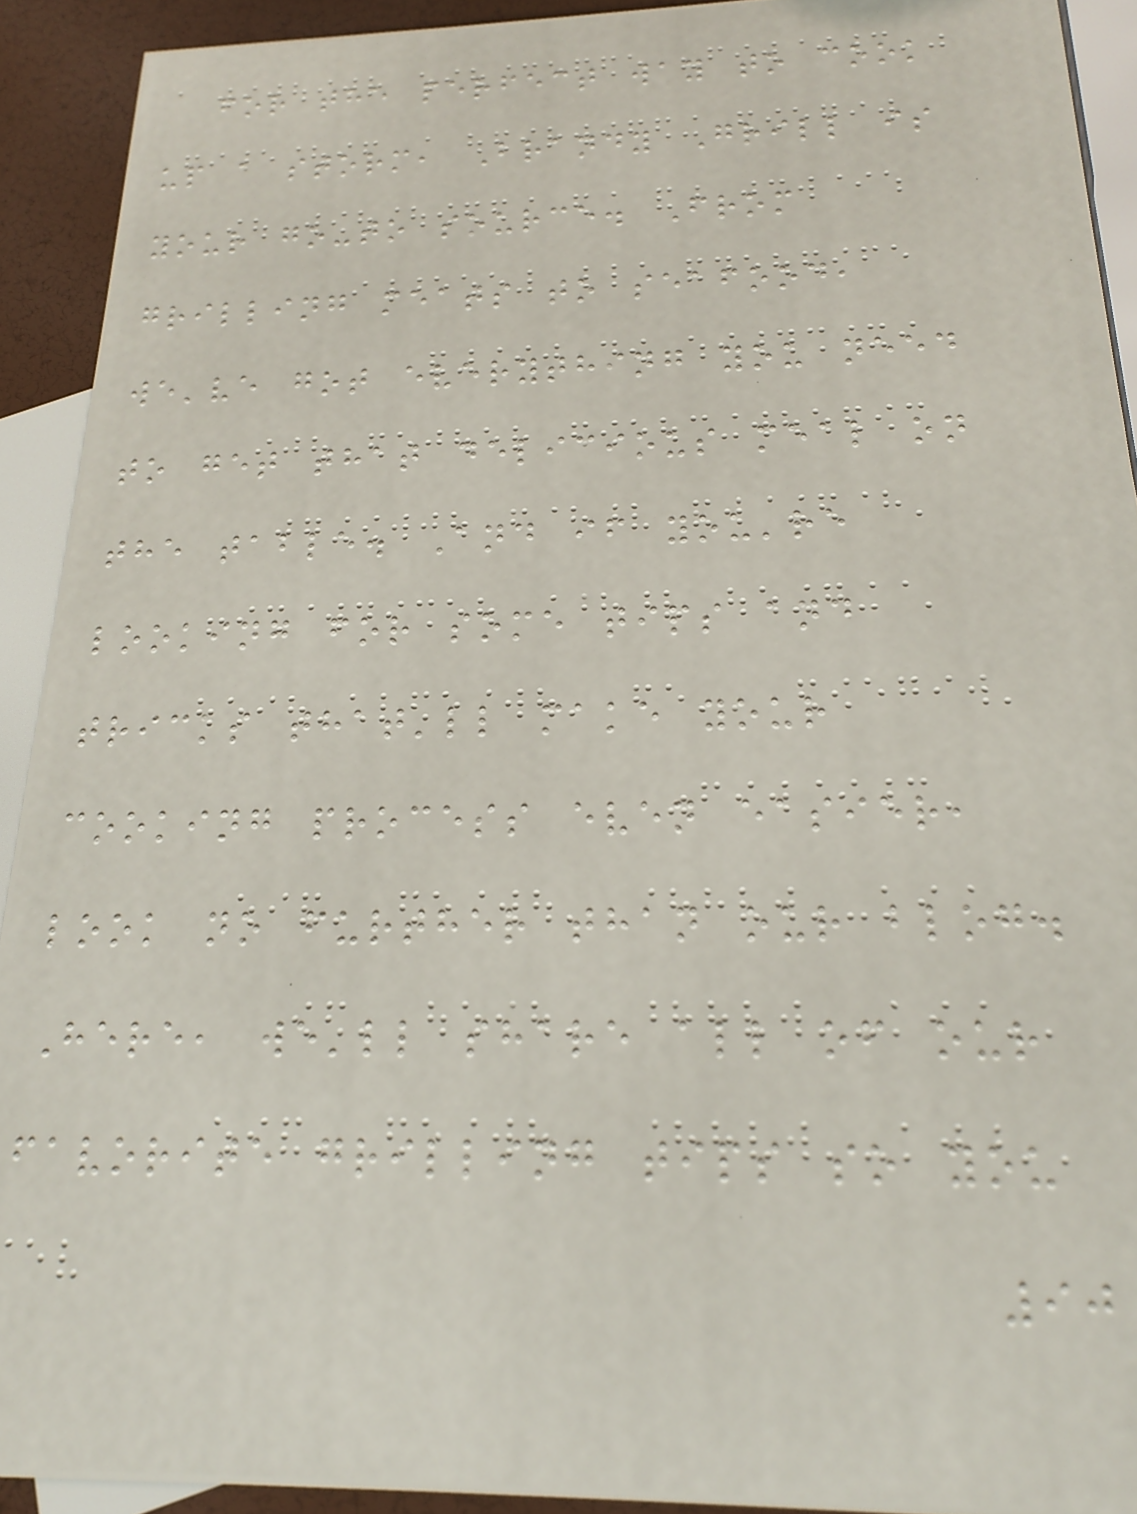for the perfect way to cook
up a storm, Brandy Grill is
your go-to source. From
grilling meats to seafood,
we've got everything you need
to get that delicious meal on
the table. And if you're
looking for some tips and
tricks that'll make your
cooking process even easier,
look no further than our blog.
Here, we'll share all of our
favorite grilling tips so you
90
